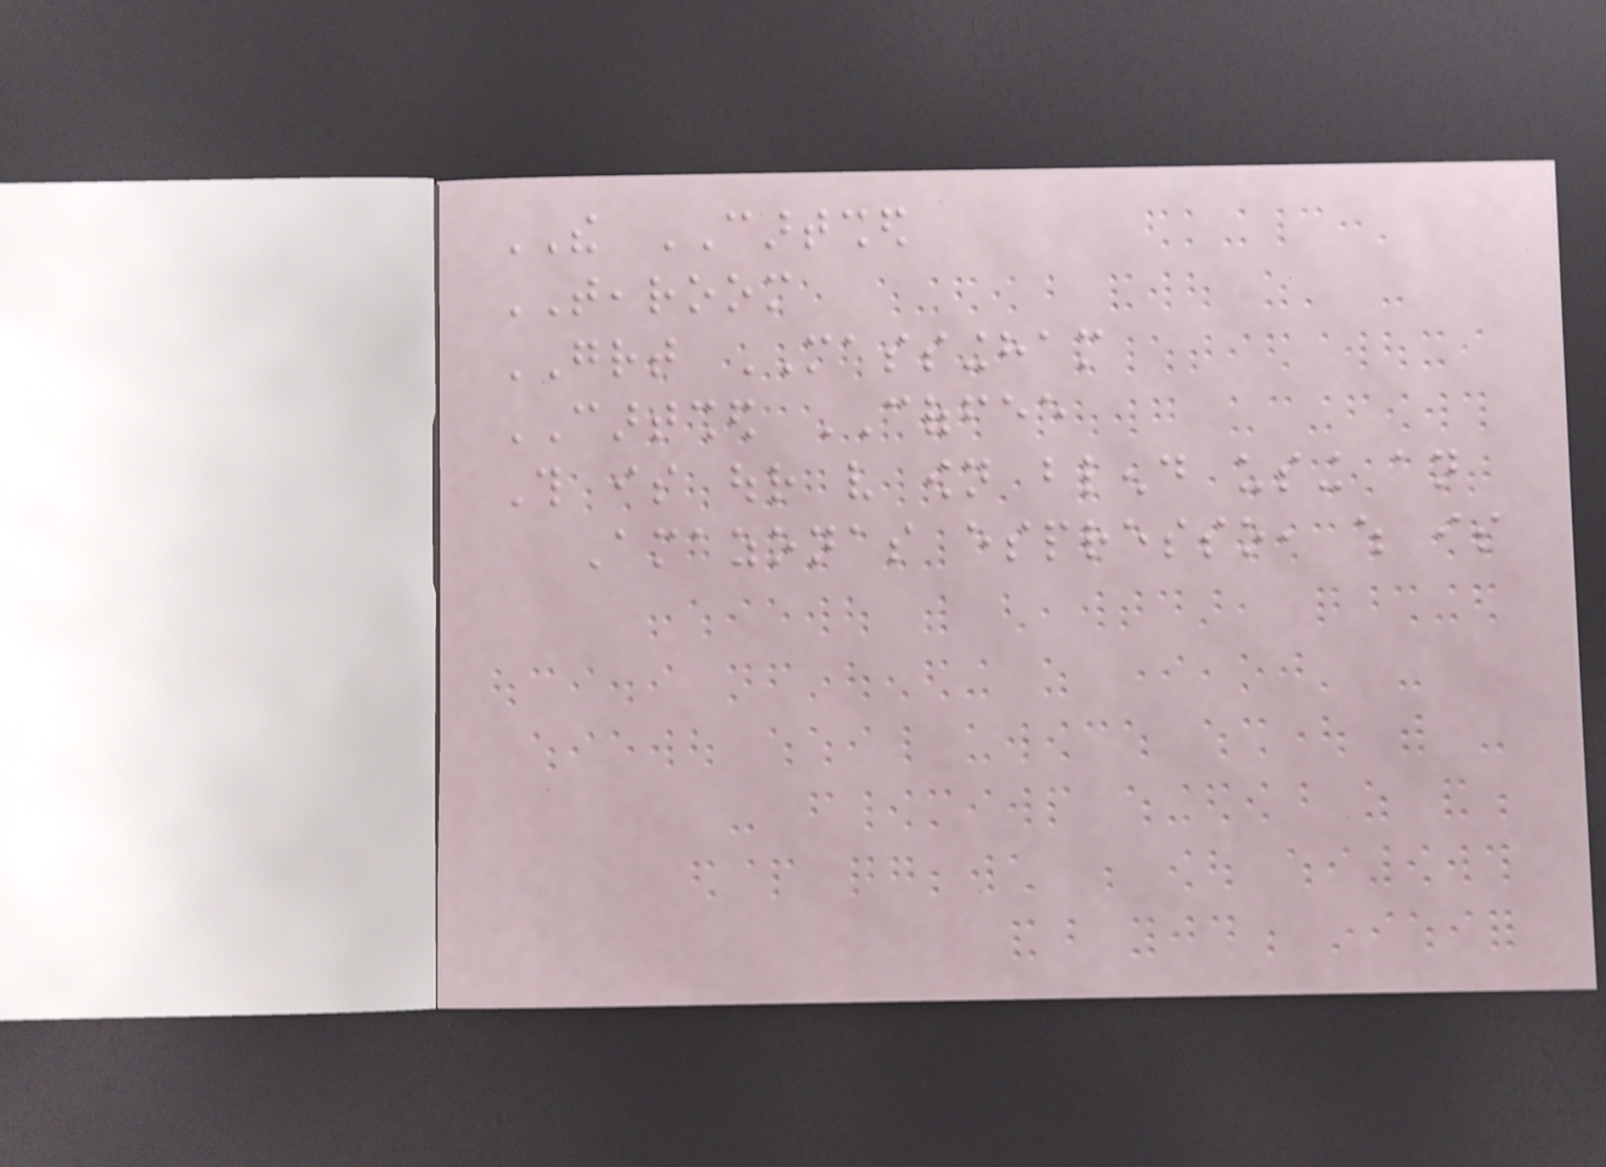THE CARTSHED
TEAROOM
GREAT MASSINGHAM
CARTSHED COFFEE
This is our very own blend using an
Amazonas espresso, which is
